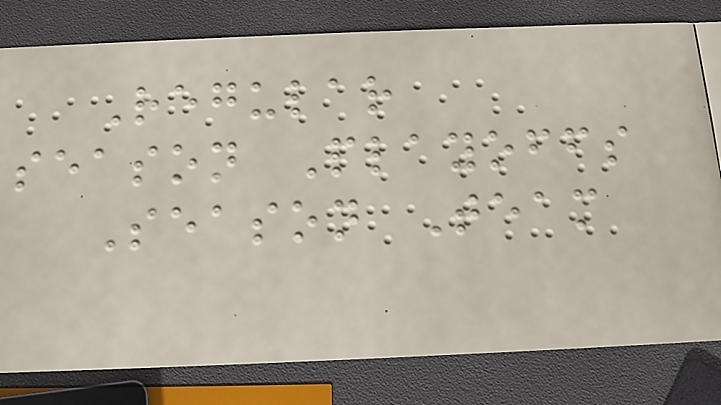Regular
season Playoffs
Season Team
